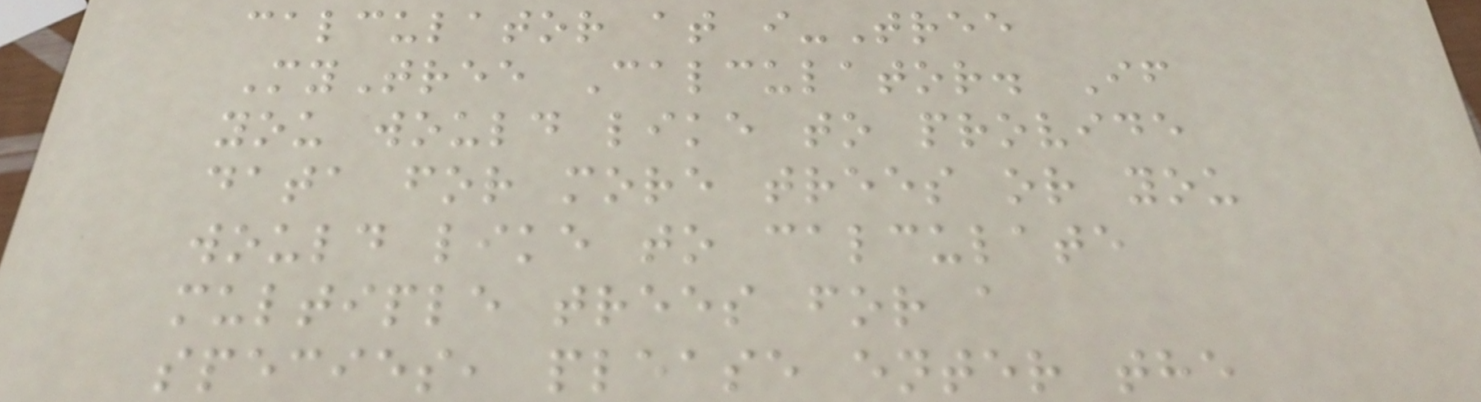calculator at i-Tree
MyTree Calculator. If
you would like to provide
data for more trees or you
would like to calculate
multiple trees for a
species, please enter the
